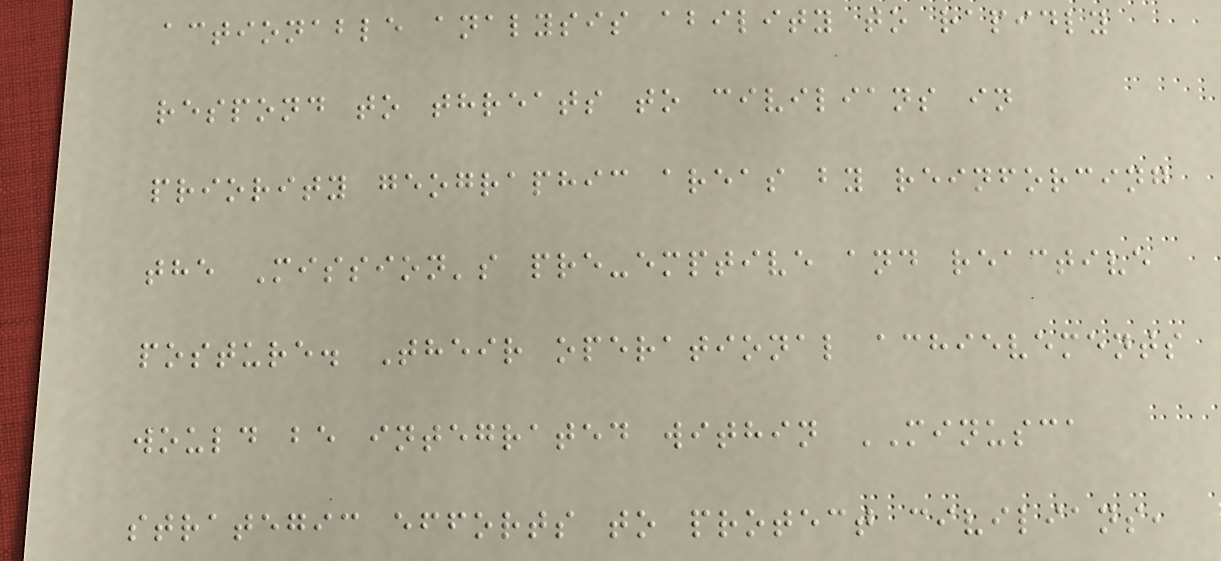actionable analysis ability to rapidly
respond to threats to civilians in
priority geographic areas by reinforcing
the Mission's pre-emptive and reactive
posture. Their operational achievements
would be integrated within MINUSCA
strategic efforts to protect civilians,
